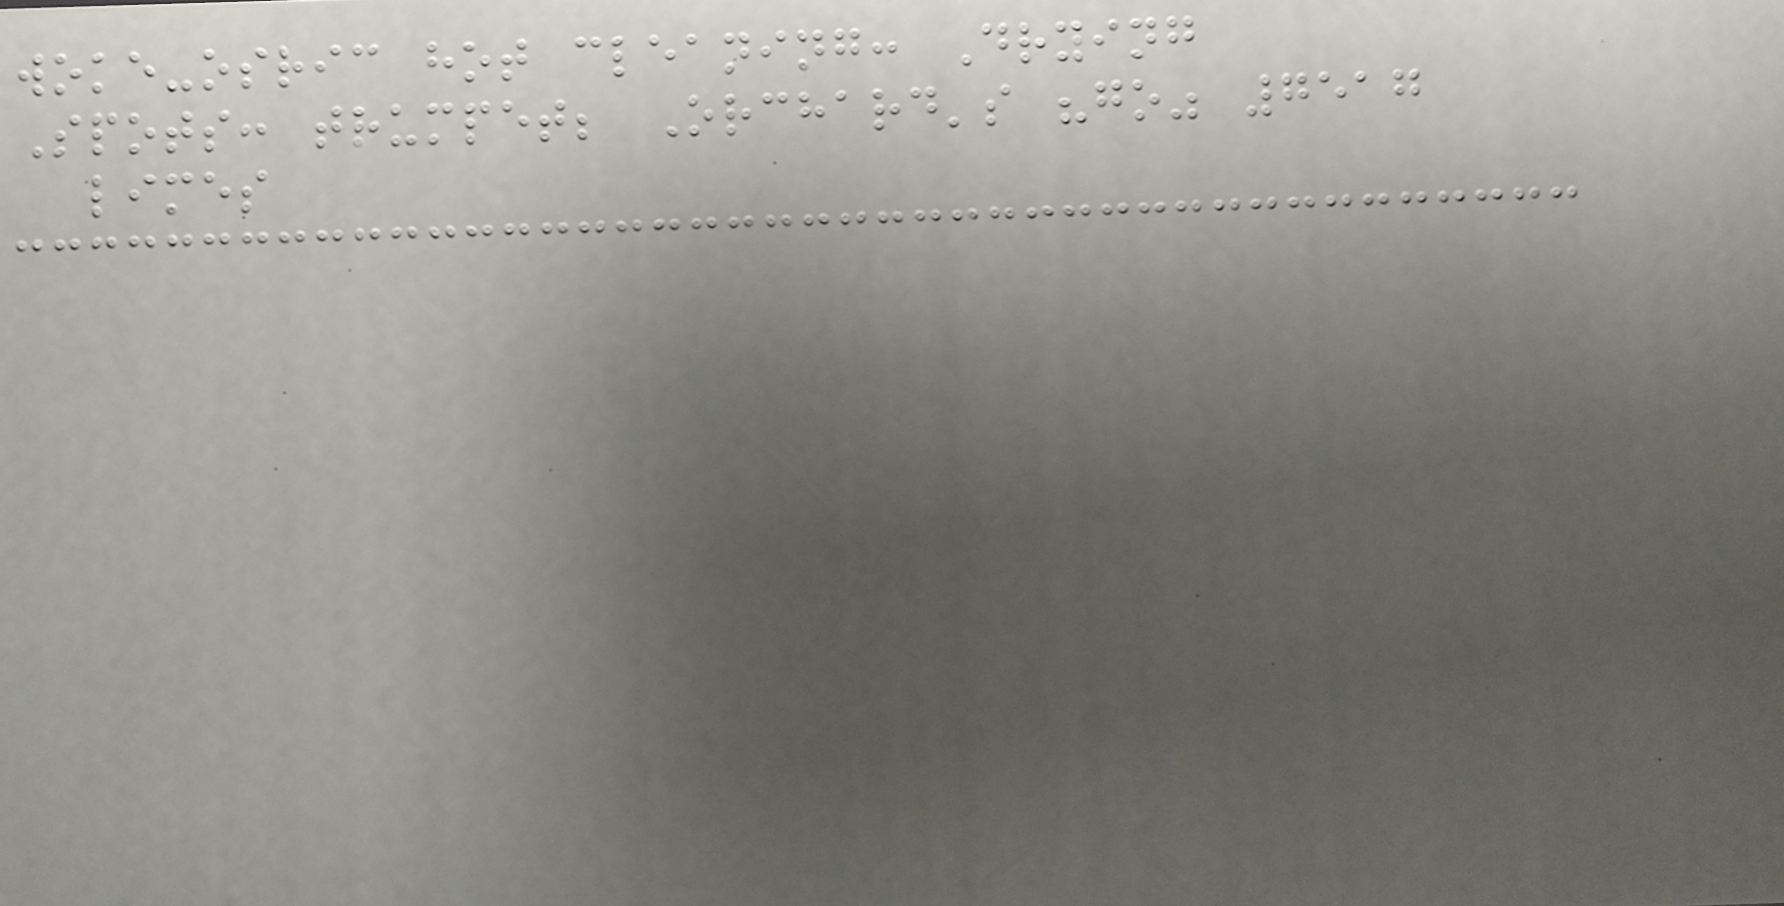woke-osric hot cleaning: Drying
Spots: trumpet; Orchard's "go" 7517
limes
